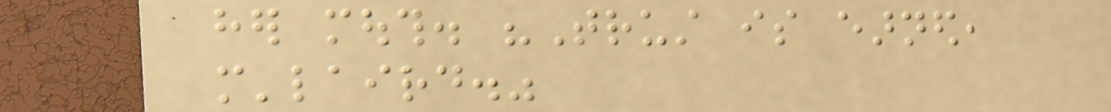her mouth. "Trust is earned,
m'laird."
